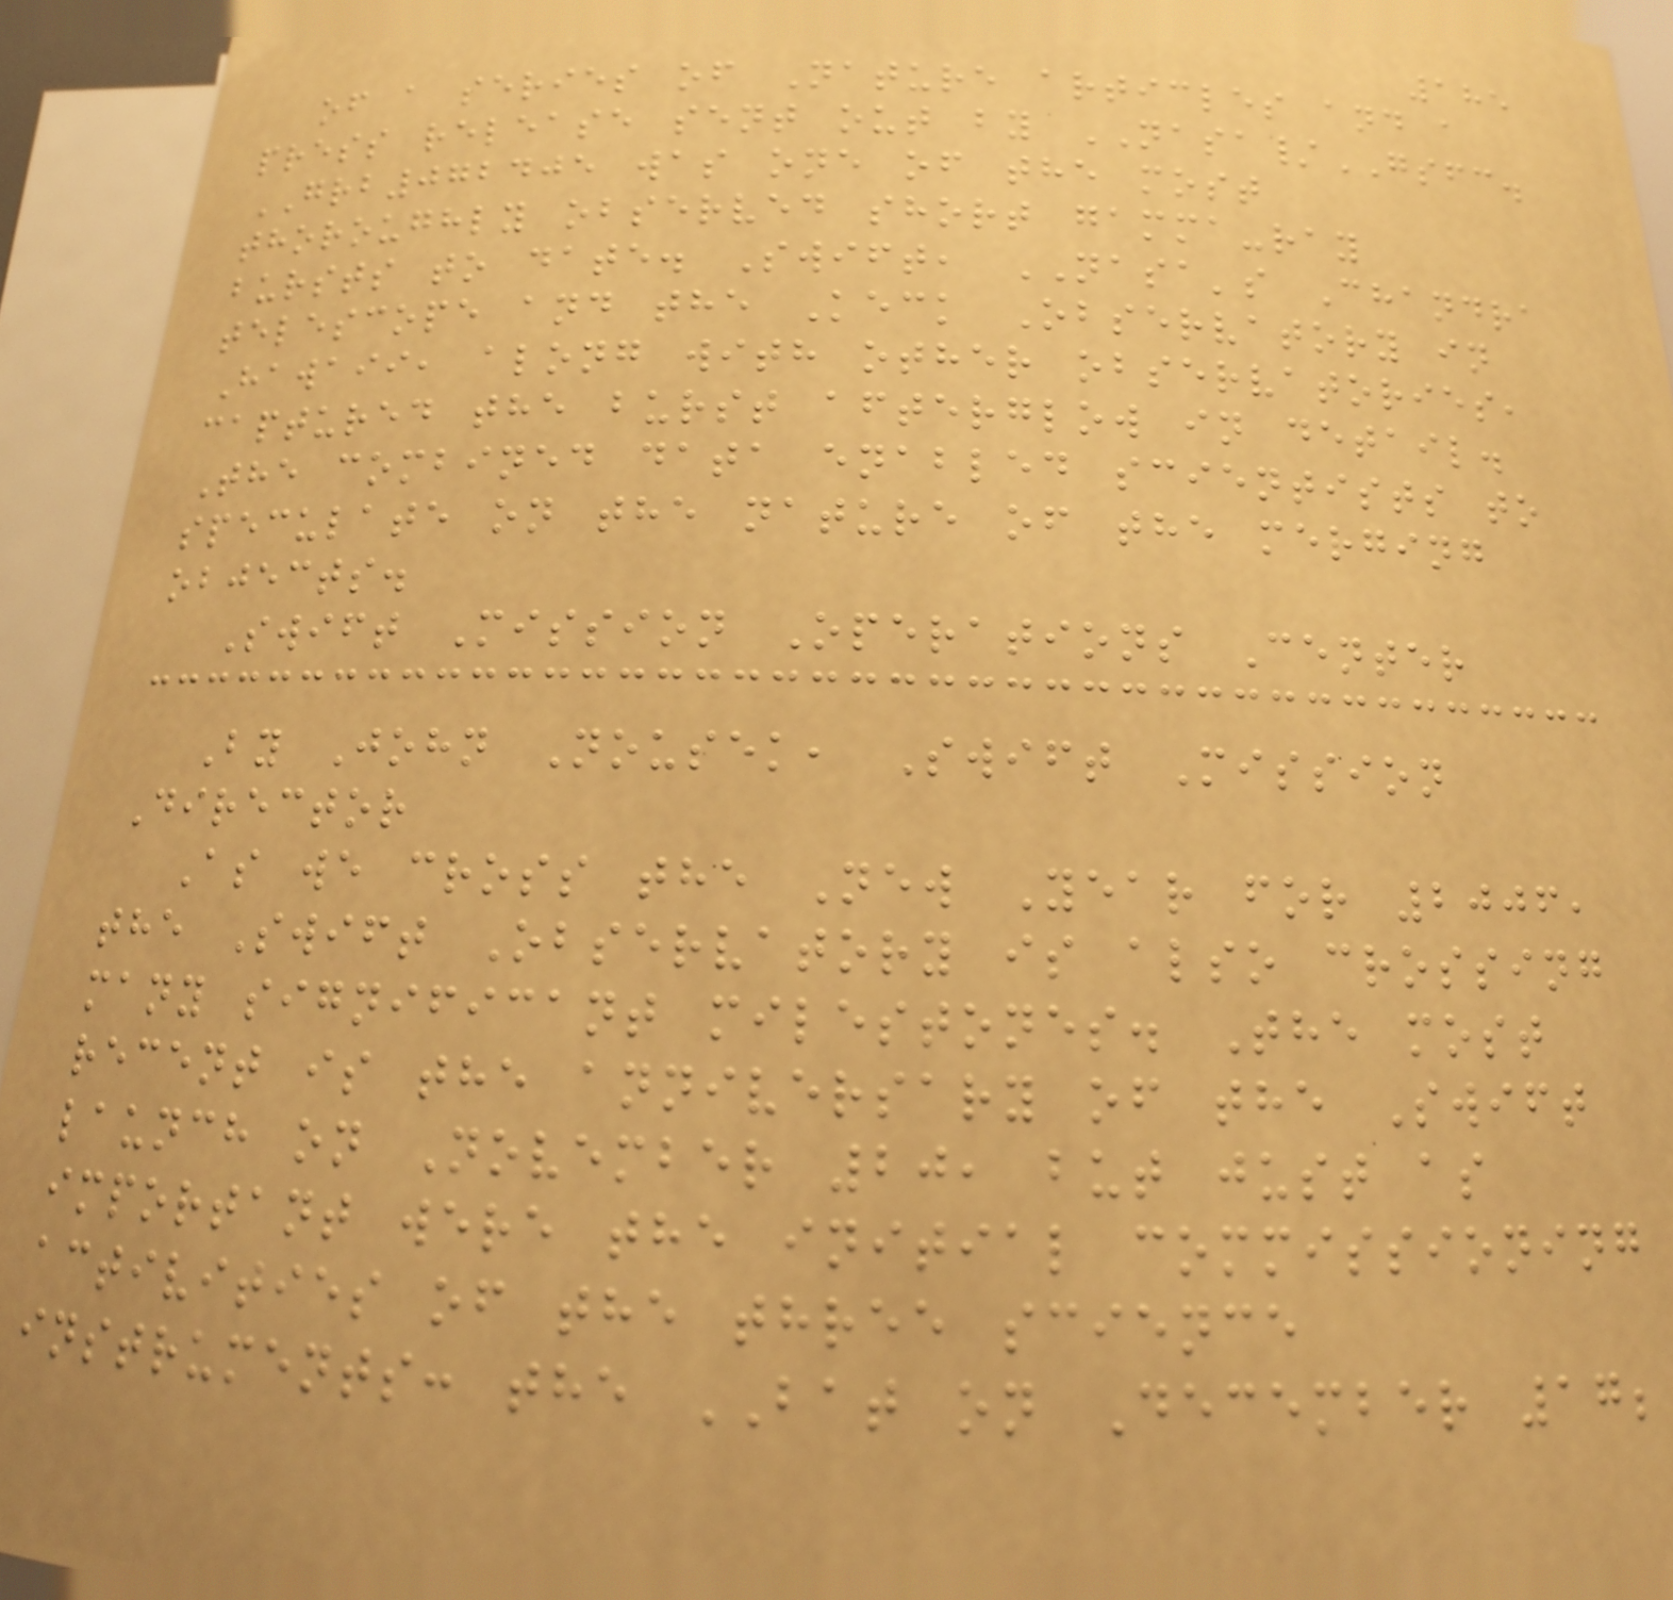185
of a series of Nature articles and a
press release sent out by NASA/GSFC.
GRB072405 was one of the most
thoroughly observed short gamma-ray
bursts to date. Swift, NASA's Chandra
telescope and the Keck Observatory in
Hawaii, along with other observatories,
captured the burst afterglow in detail.
The combined data enabled scientists to
speculate on the nature of the merging
objects.
Swift Mission Operations Center
By John Nousek, Swift Mission
Director
As we cross the New Year for 2006,
the Swift Observatory is also crossing
many significant milestones. The most
recent is the anniversary of the Swift
launch on November 20, but just as
important were the initial commissioning
activities of the three science
instruments: the BAT on December 17;
